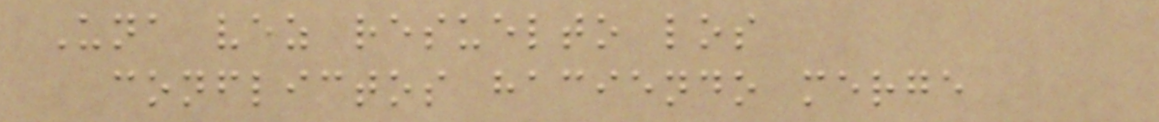Una vez resuelto los
conflictos haciendo merge
